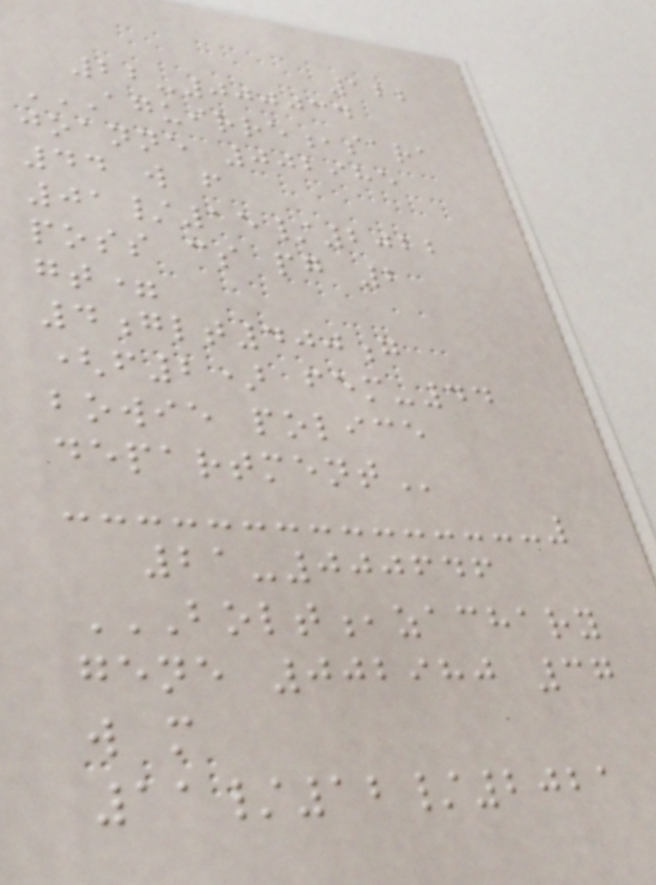122
22-000034
AGUIRRE,SARA
JOANNE 002985
44 W F
01/15/2022
POSS CS PG 2
GT=
4GLT400G
(F2) FEM-44
BOWIE POLICE
DEPARTMENT
21-000646
BOLT,ZACHARY
GENE 002980 37
W M
11/12/2021
